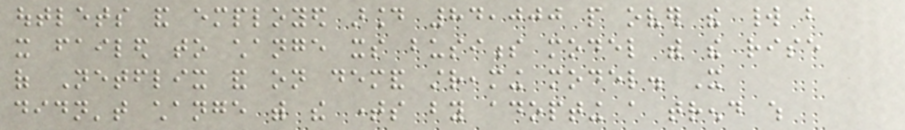outlets and employed around 84,000 people over the world but
it failed to change its business model with the rise
of Netflix and on demand streaming model. It
didn't change with the times by adopting a trend which
